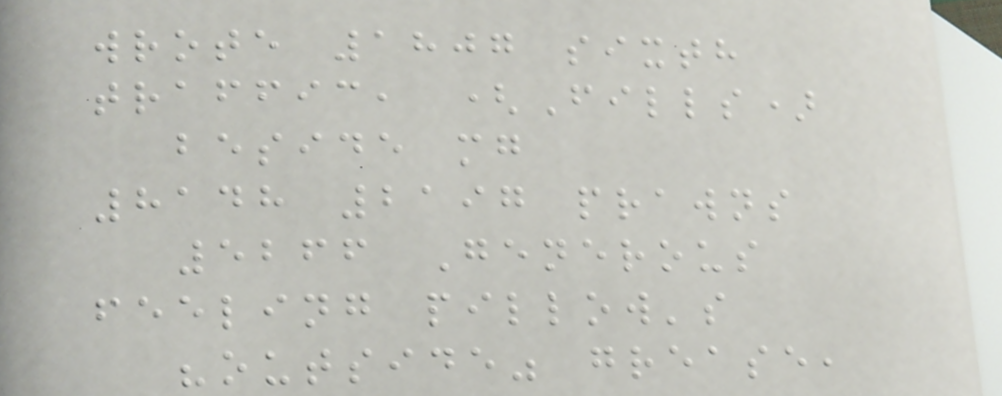wrote 1807 sixth
traffic, (Fills)
beside mg
8148 2197 prawns
5266 Generous
feeling pillow's
"outside" grease,
